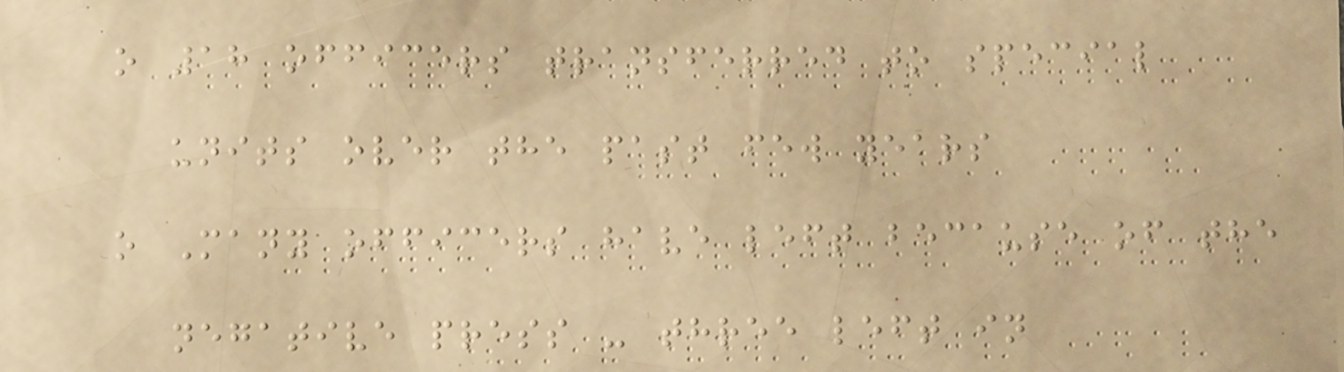o 18 officers transferred to special
units over the past few years
o Many officers have left because of the
negative press - three left in
